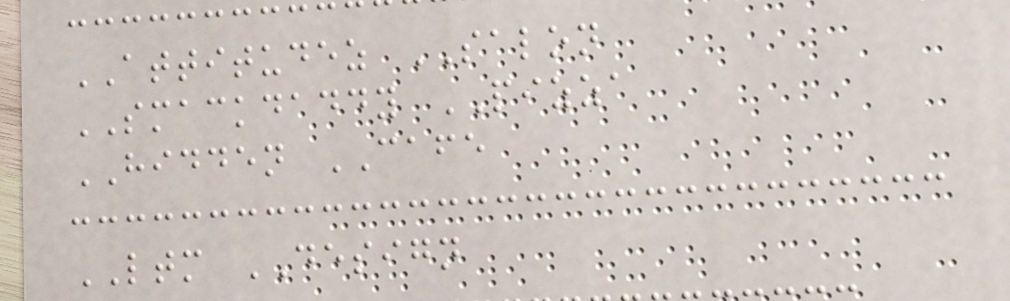ATTITUDEZ SALON
SMACKDADDY PIZZA
HIDDEN CAFE
LTM DESIGN
